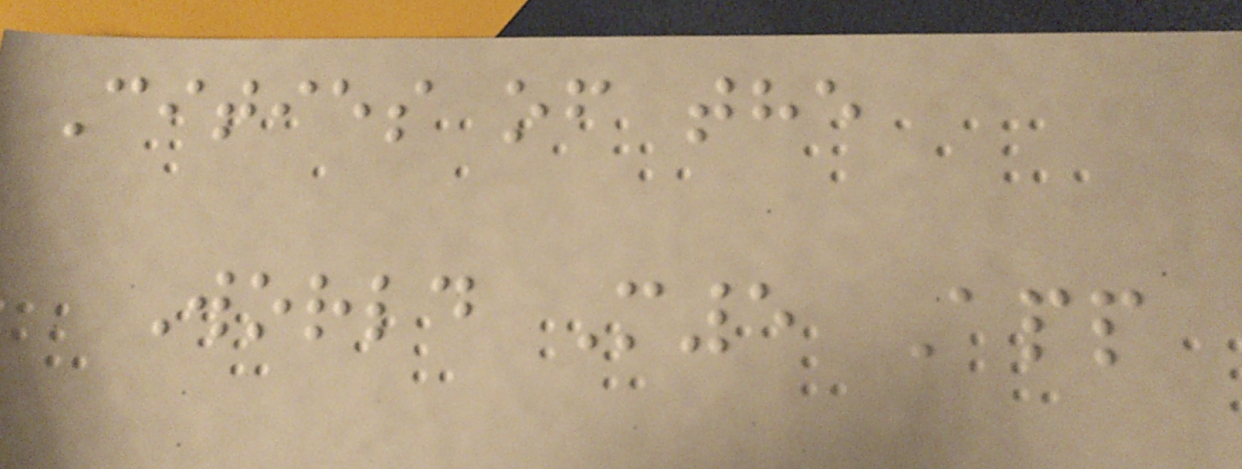Cities of the
World M5 App
